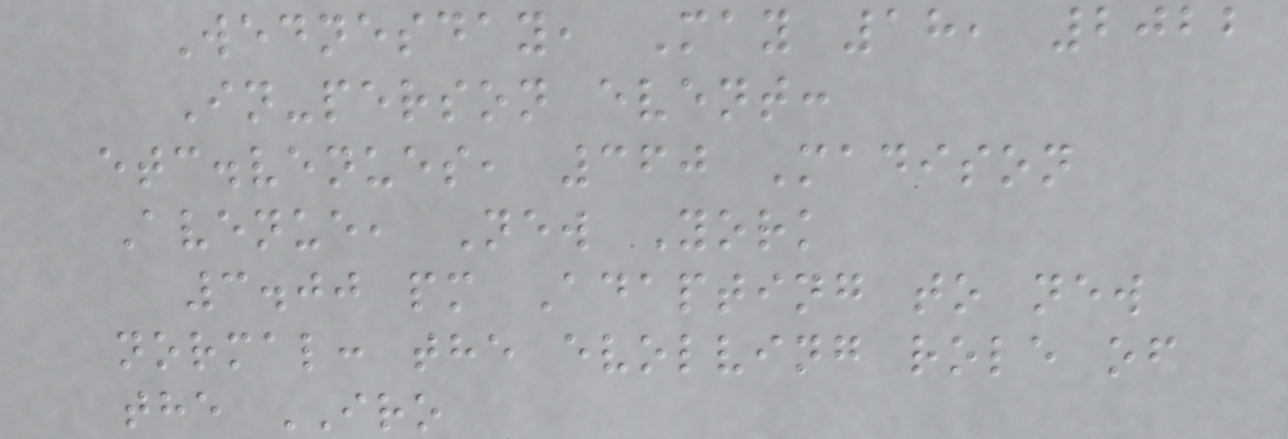Wednesday, May 18, 2022
In-person event:
etc.venues, 360 Madison
Avenue, New York
3.00 pm Adapting to new
normal: the evolving role of
the IRO
